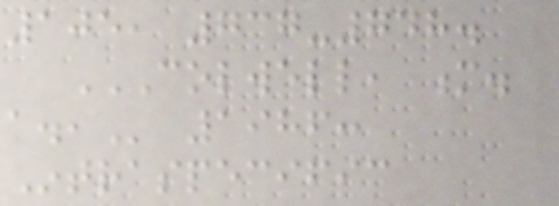105, 737-748.
COLWELL, M.
A., 1986:
Intraspecific
